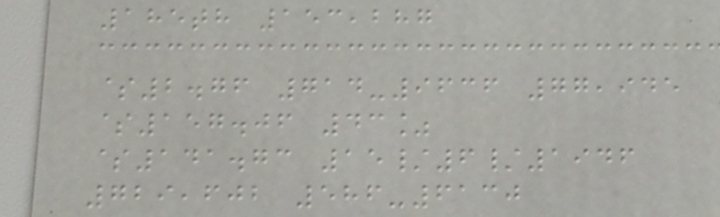185th 153,287
$2.76 714-9636 77,945
$157.06 43%
$141.73 15/6/1946
729,602 586-6130
